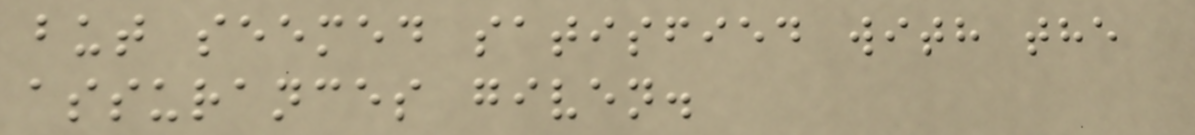but seemed satisfied with the
assurances given.
